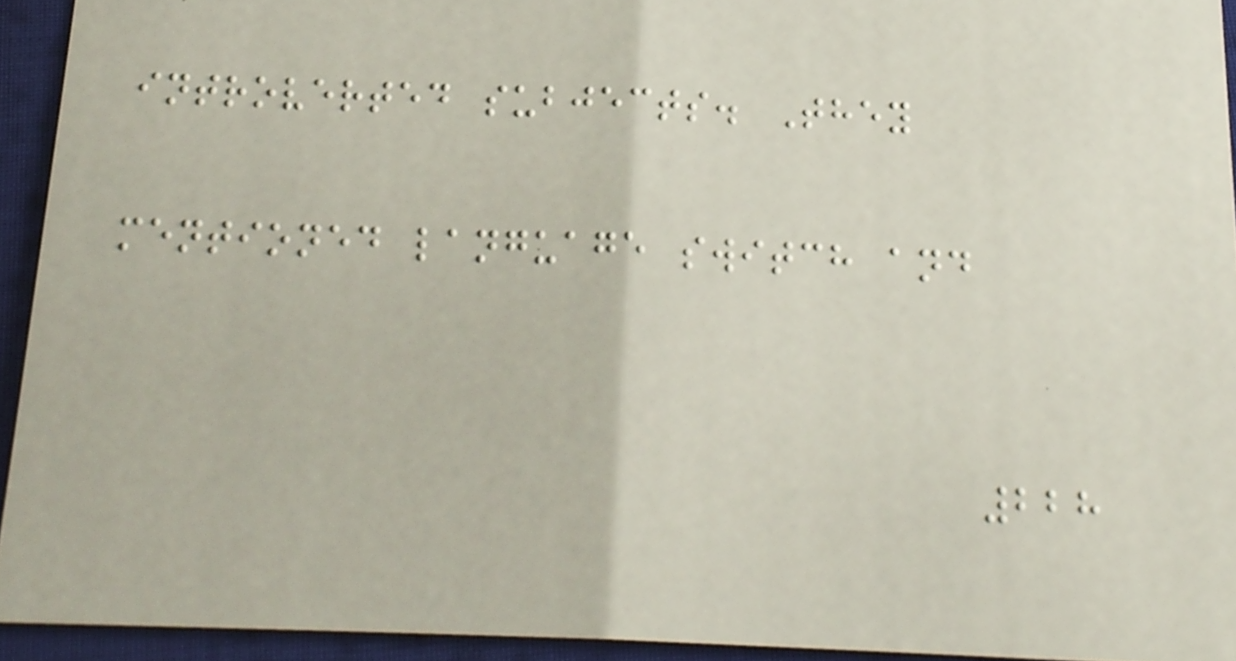introverted subjects. They
mentioned language switch and
228
